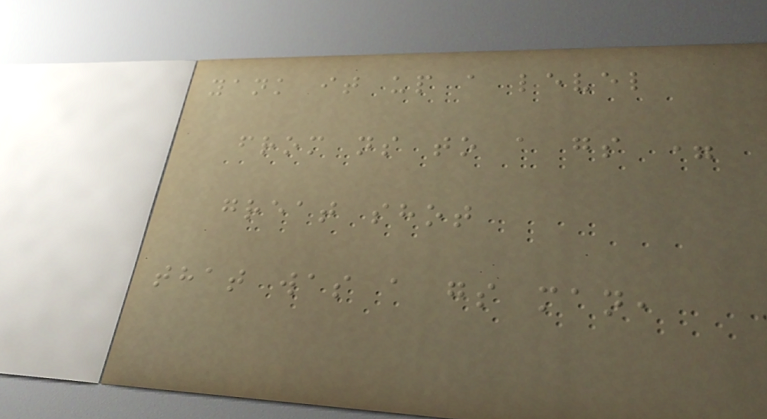yank it up a level
from ns to a gs =
great shot
that was a gs man,
